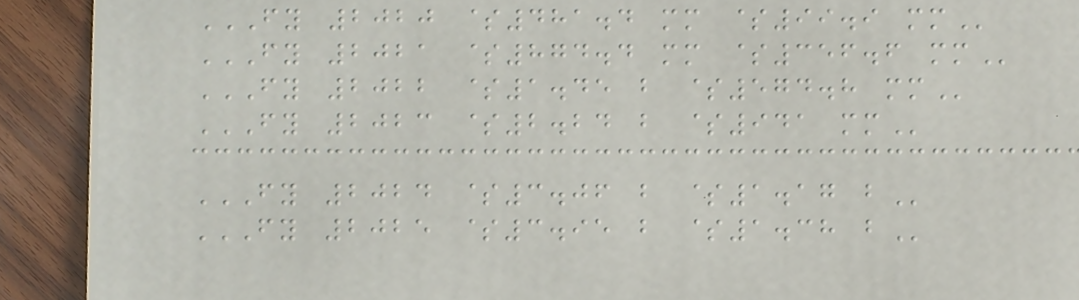FY 2020 $481.4 MM $99.9 MM
FY 2021 $874.4 MM $356.6 MM
FY 2022 $1.45 B $574.8 MM
FY 2023 $2.24 B $941 MM
FY 2024 $3.06 B $1.17 B
FY 2025 $3.95 B $1.38 B
